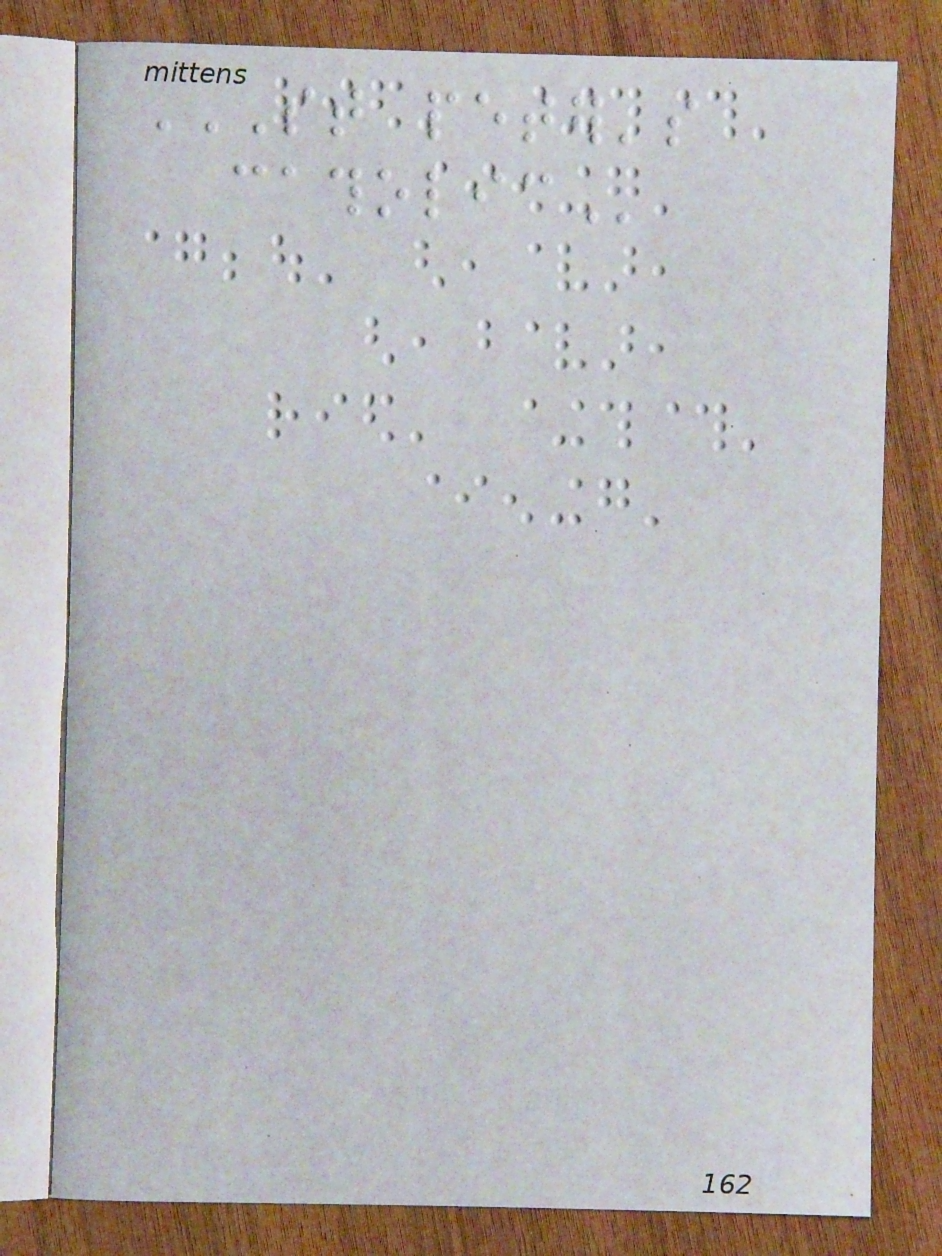ST PETER'S
CATHOLIC
